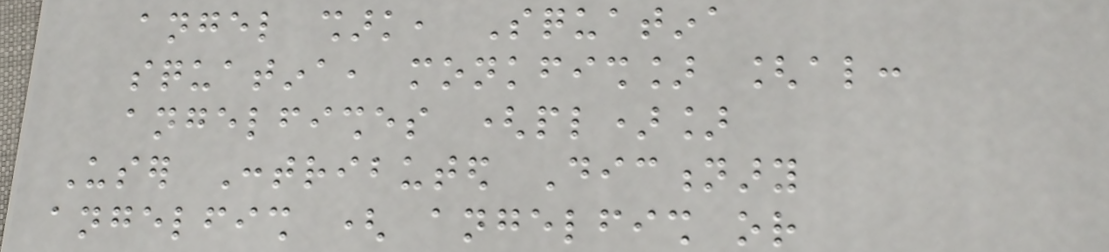angel shark, Squatina
squatina, monkfish] [also:
angelfishes (pl)]
User Contributed Dictionary
angelfish ( angelfish or
